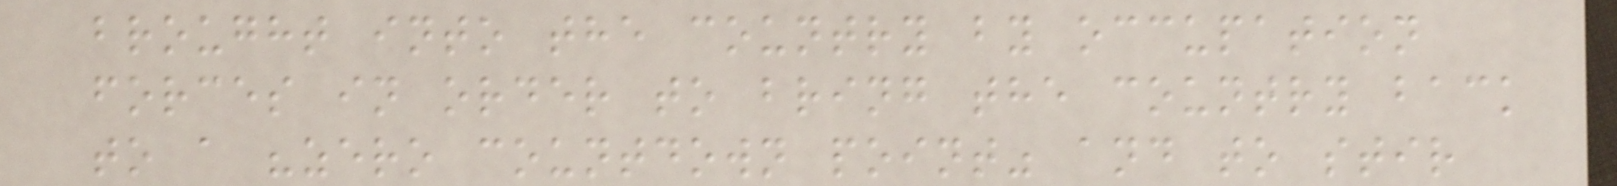brought into the country by occupation
forces in order to bring the country back
to a "zero countdown point" and to stir
